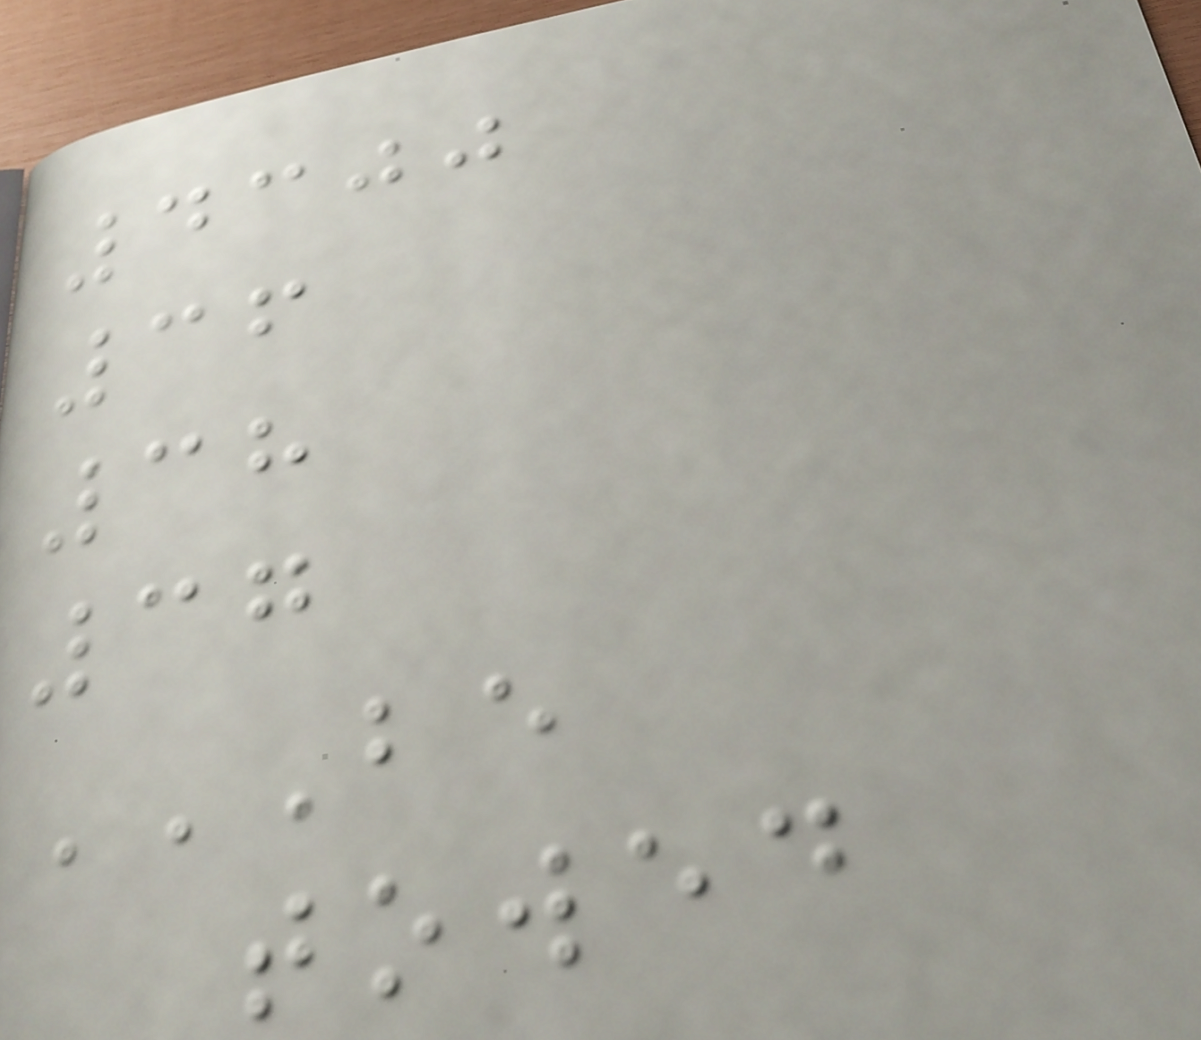4300
36
38
37
BE
TOWED
